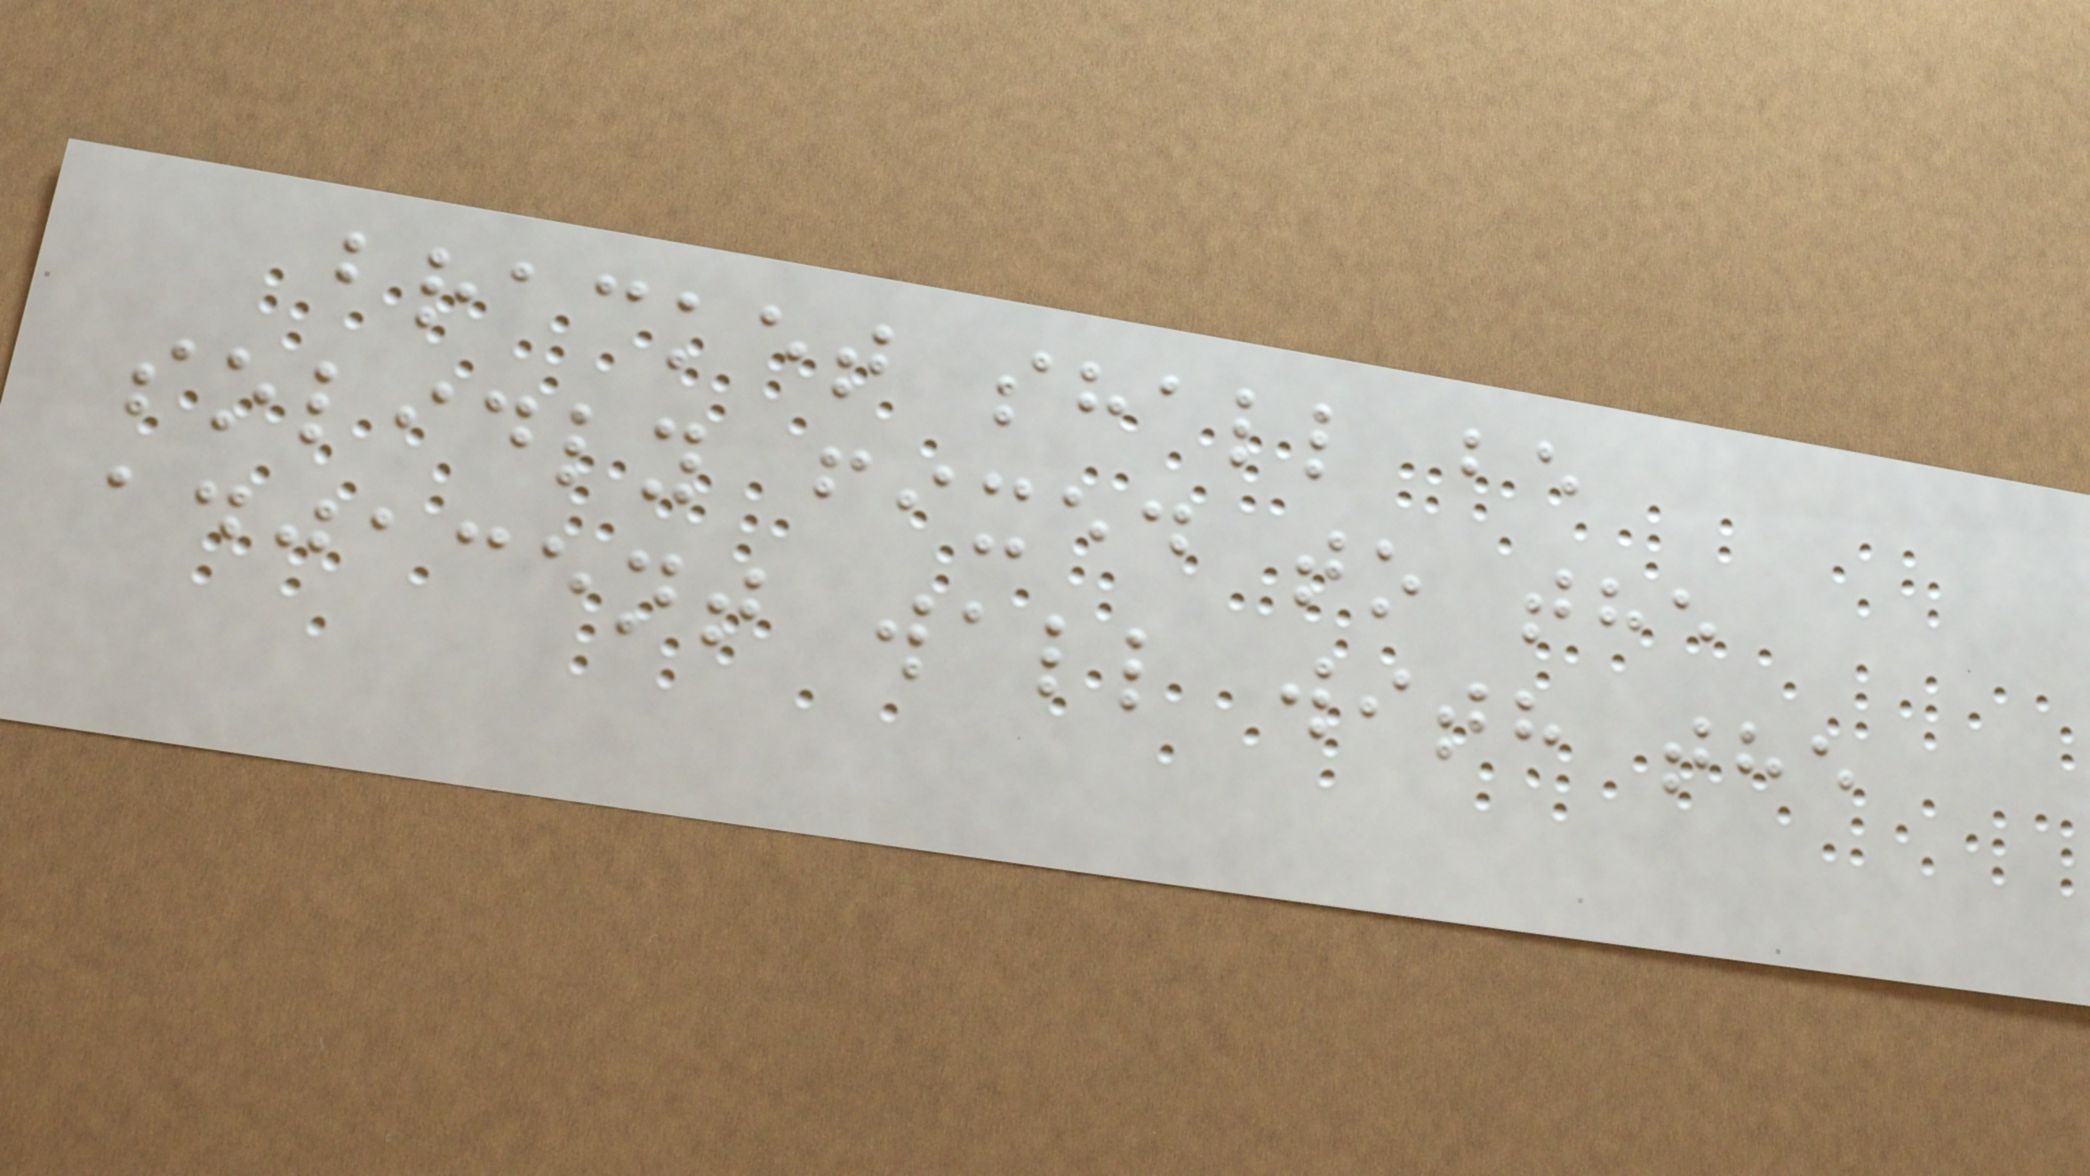bracket shall be
solidly fixed to the
adjacent wall with the
